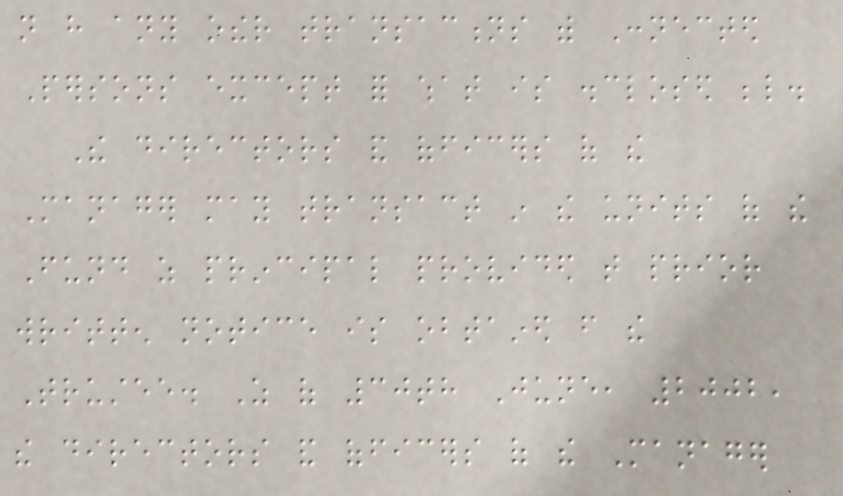not have any other transactions with Connected
Persons except for what is disclosed below.
The directors and officers of the
Manager may transact in the units of the
Fund as principal provided that prior
written notice is obtained from the
Trustee. As of 30th June, 2002,
the directors and officers of the Manager
